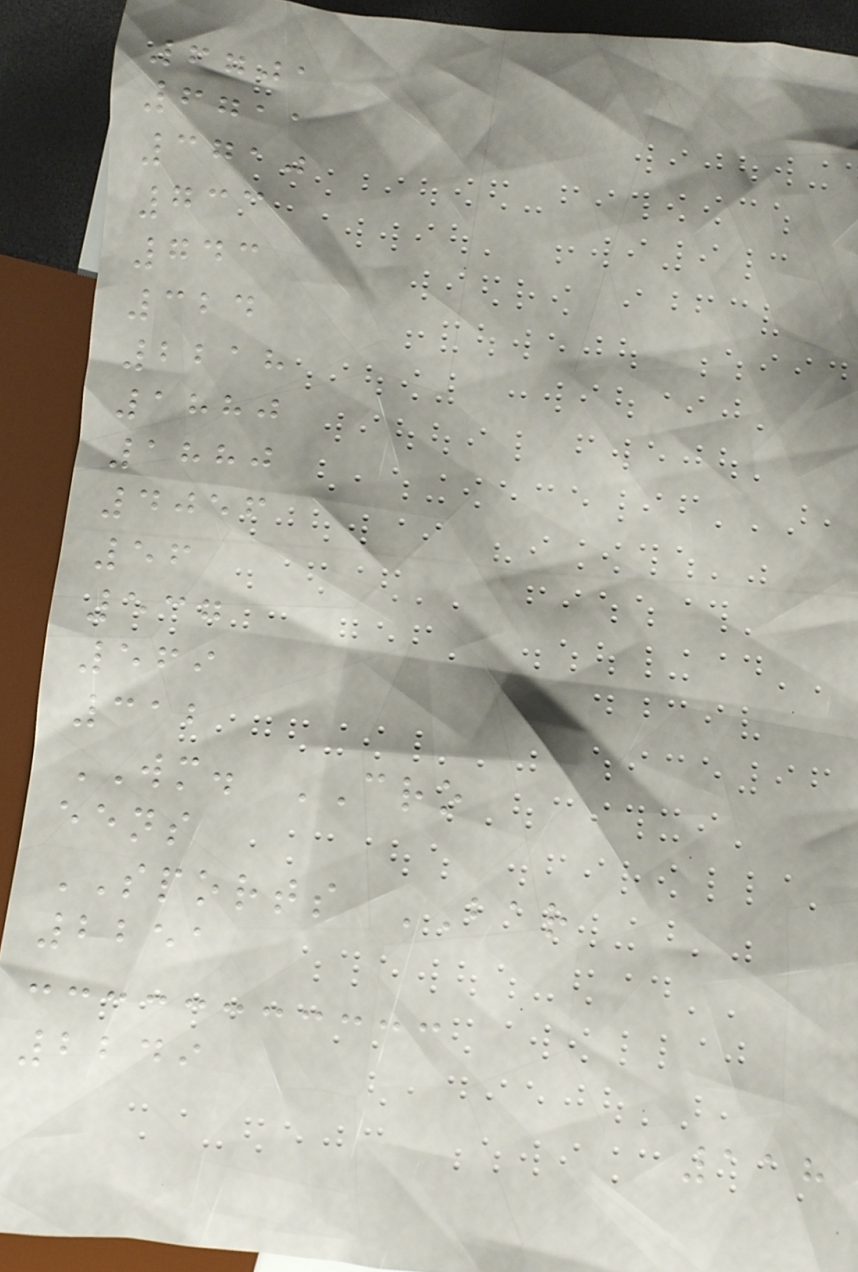6701
6711
3710
733
743
324
2218
1880
1880
4056
56
537
569
312
WM. CRO
eens
SPORTS BAR
2251
2249
118
